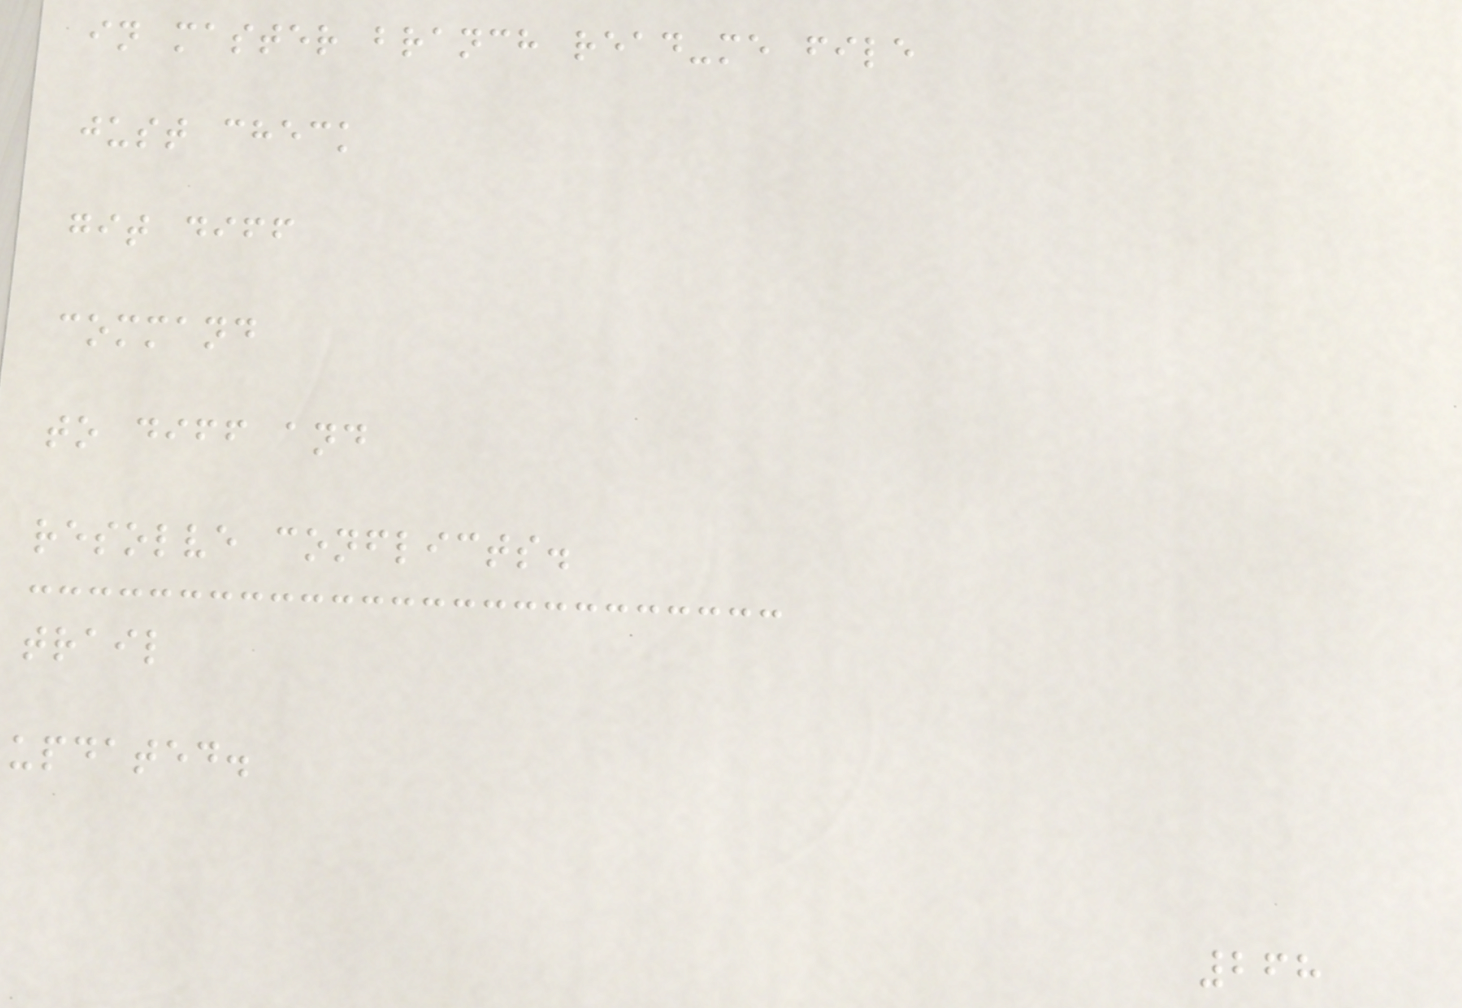in master branch read-me file
just check
git diff
command
to diff and
resolve conflicts.
trail
updated.
268
